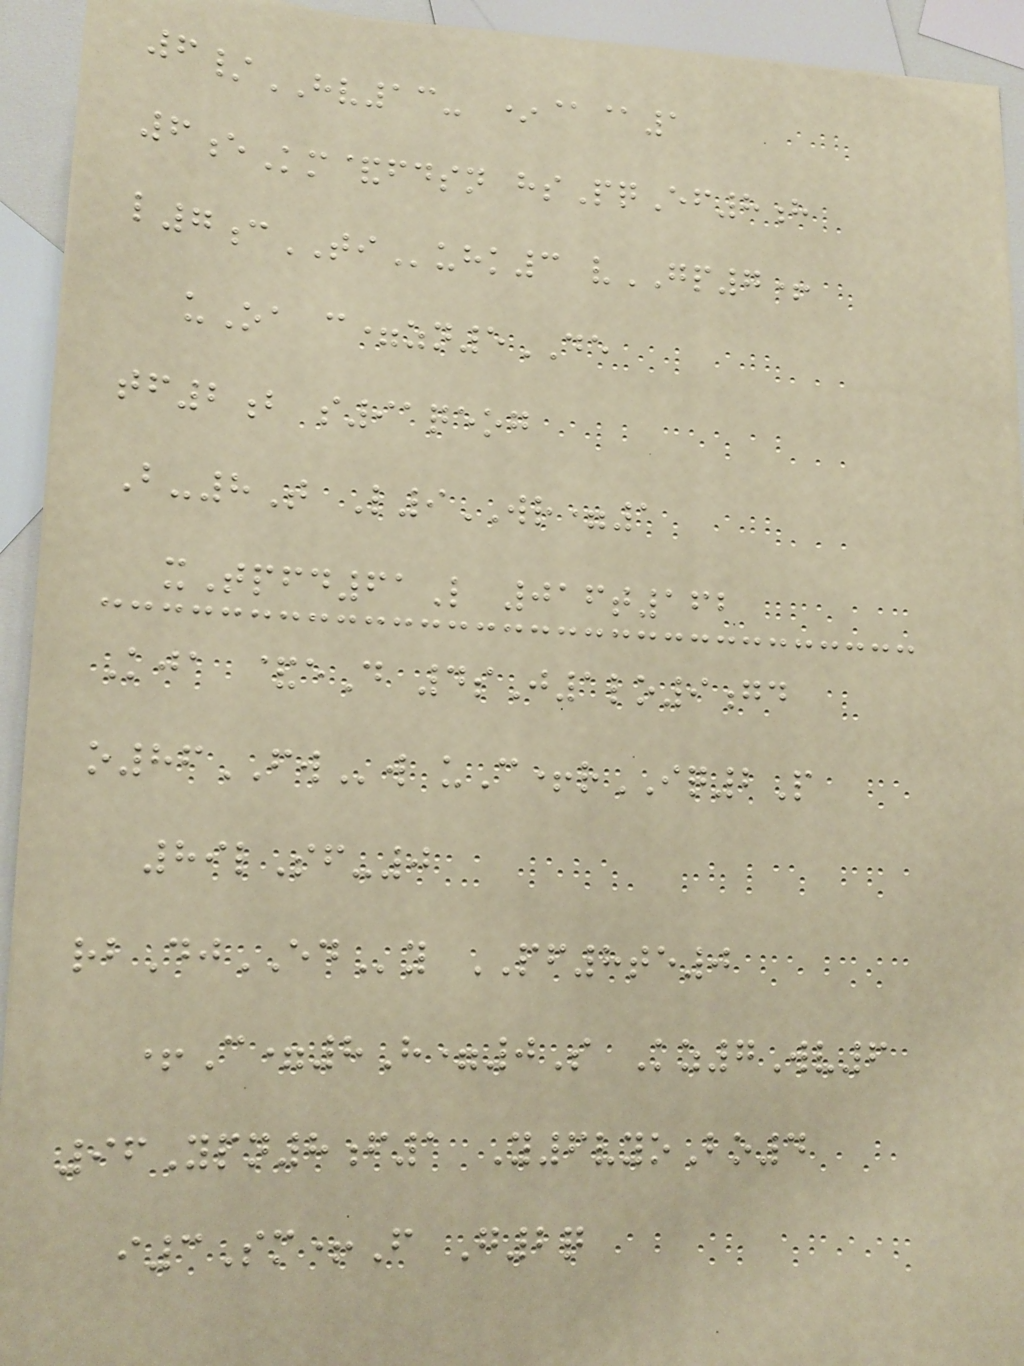6/HV13- *@@1
6eKm&fdsn hsPqEf8h
l7cTIuhk3 vGP7+
uOa c=zn5DE
tf2b s91qeog
B-8T L9WR=1
xTpfd61L 016t162
Kja &eD 4sJ1lo9gd
o86FWw uC+rIQ2P
89lSf-0
rbDjEDy PF8te0
+C=8H=0S Kz7Wv6
96Ypn8f1 Y6vyoBo4
i3Sm+F G2q
